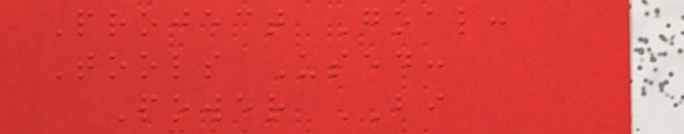Project Goal:
Tools Used:
Power BI
